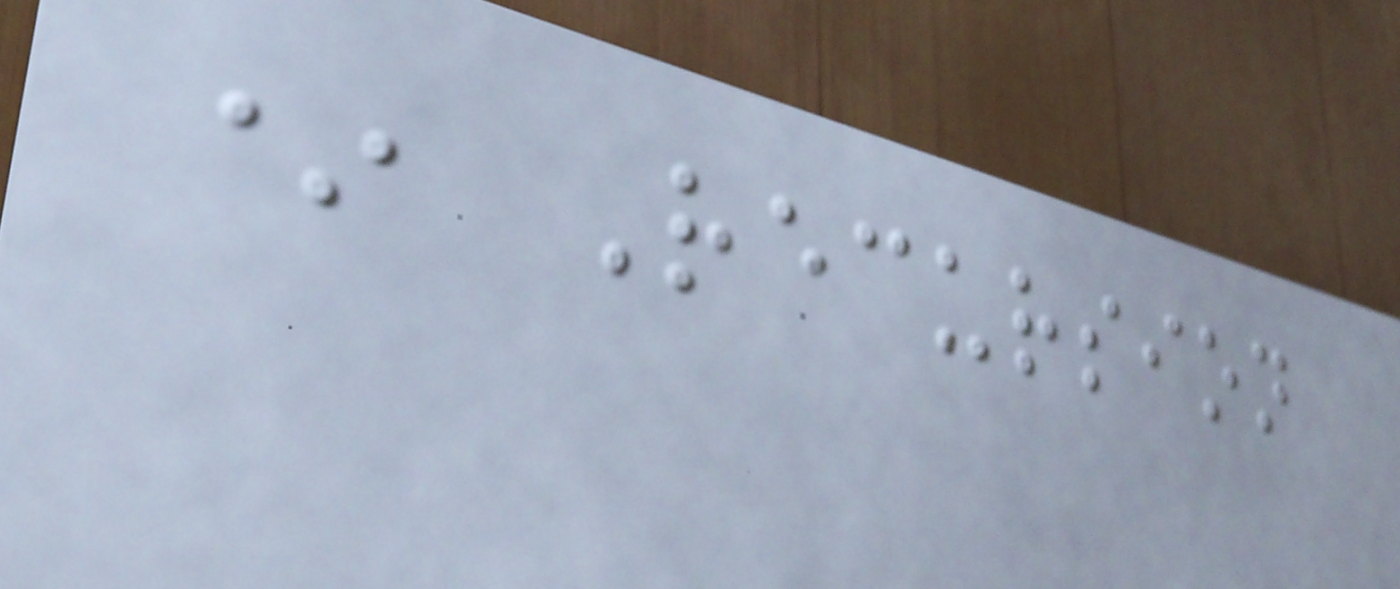* Recursion
